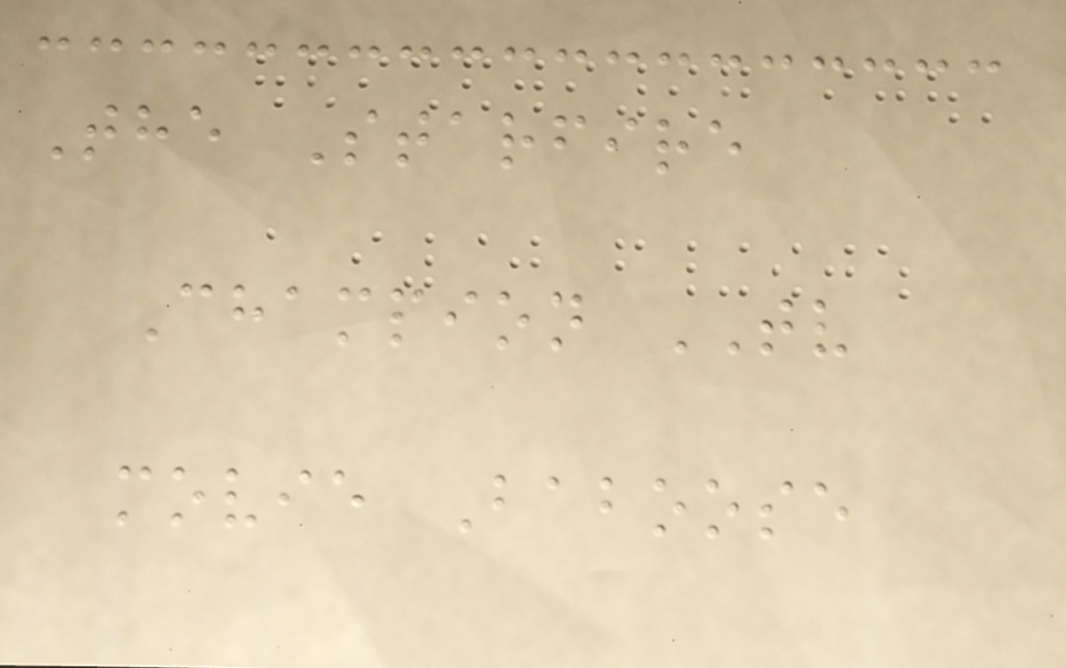The Starfire
Champion TV
movie Baboose
